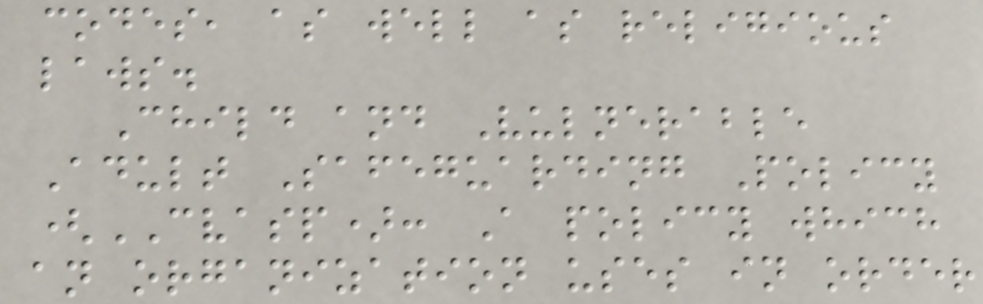codes, as well as religious
laws.
Child and Vulnerable
Adult Safeguarding Policy
(CVASP): A policy which
an organization uses in order
